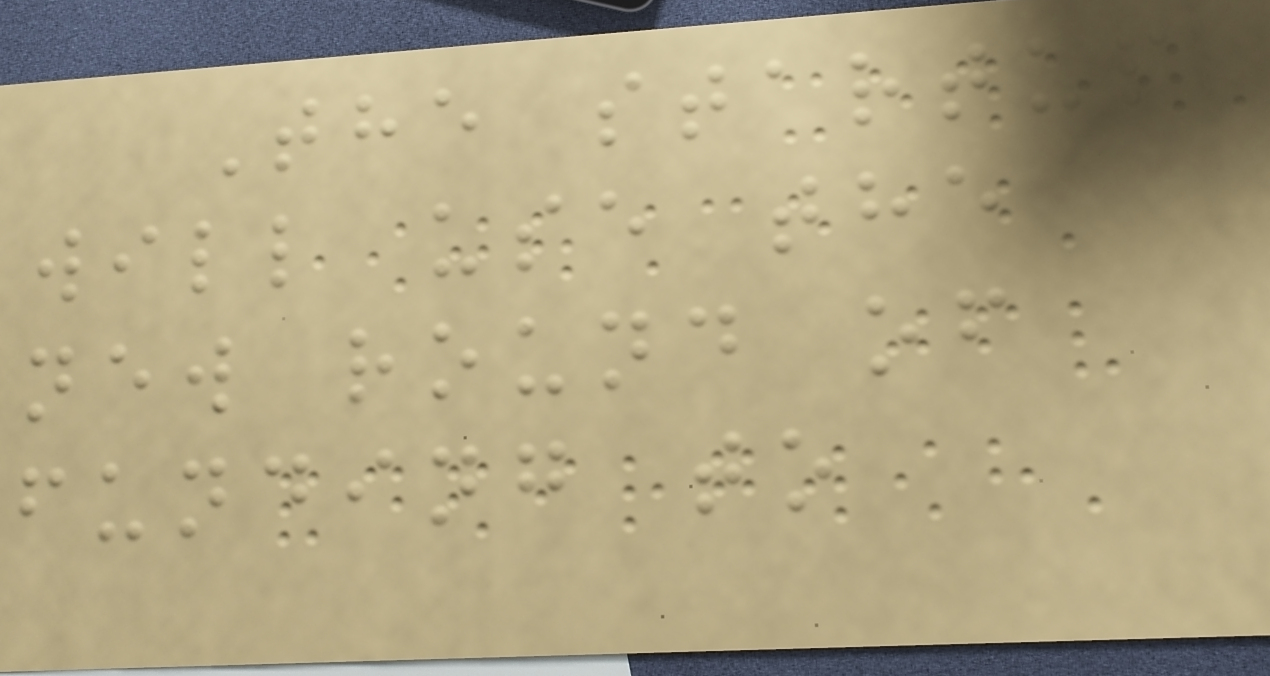The startup
will use the
new round of
funding to
